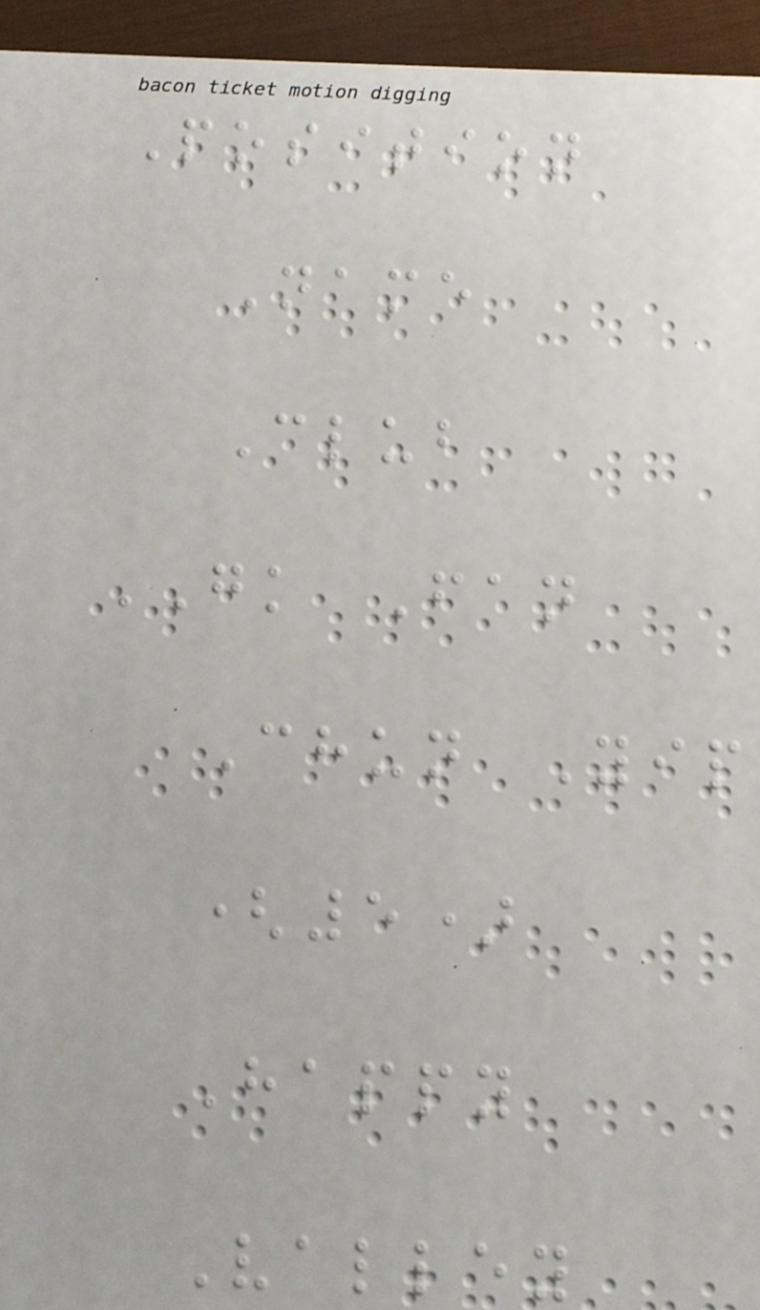Position
Name
Club
GK Fan
Chun Yip
(5)
Happy
Valley
